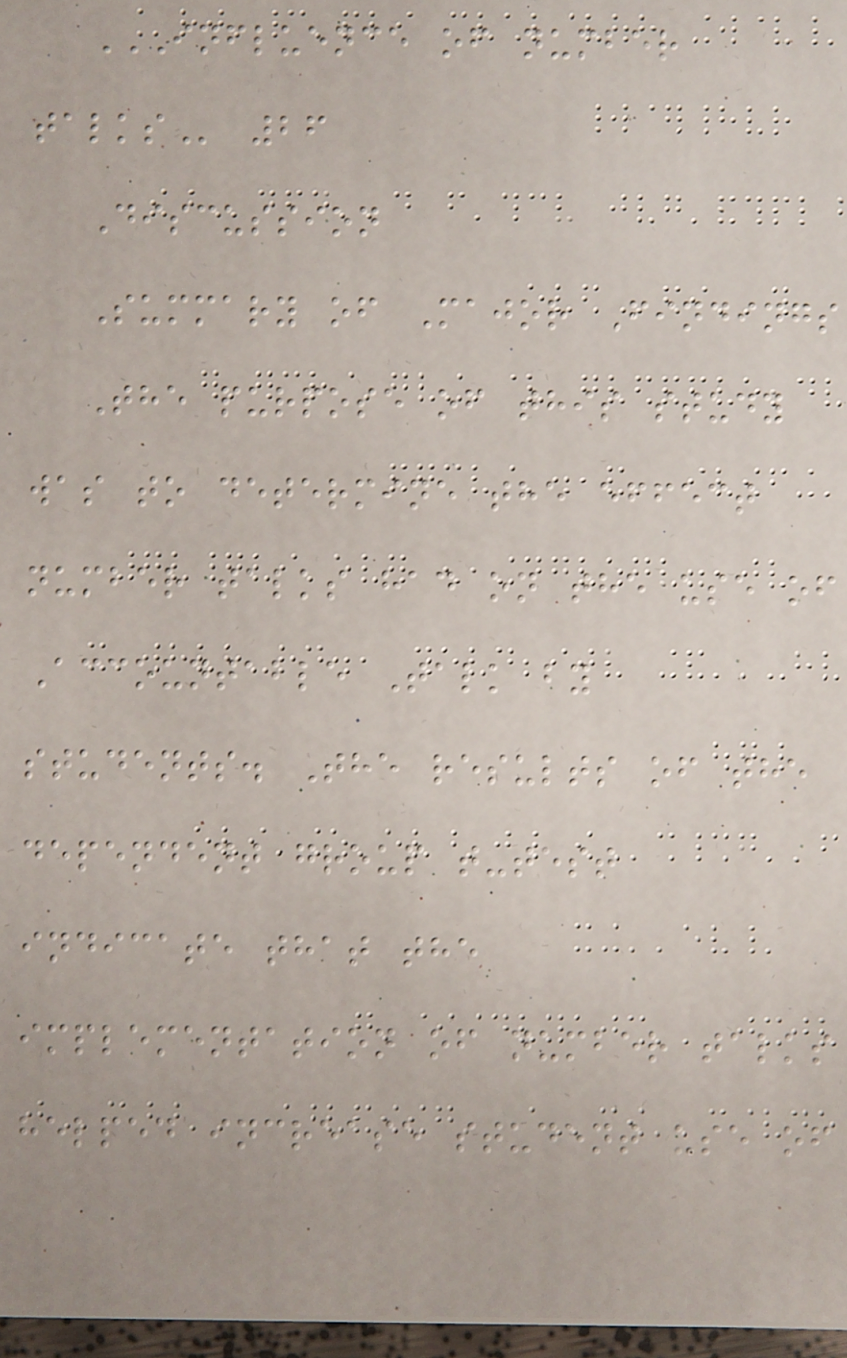INFLUENCE OF NUMBER
TALKS 26
Discussion
Summary of Major Findings
The purpose of this study
was to determine the effect
number talks had on the use of
Accountable Talk by
students. The results of the
dependent group t-test
indicate that the
implementation of number talks
helped increase student use of
